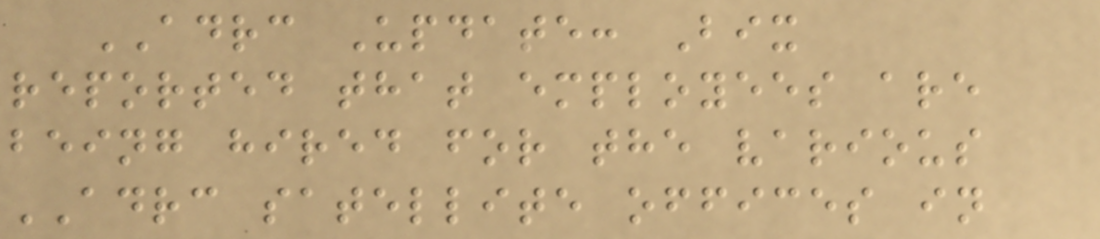ADRC Update: Bix
reported that employees are
being hired for the various
ADRC satellite offices in
